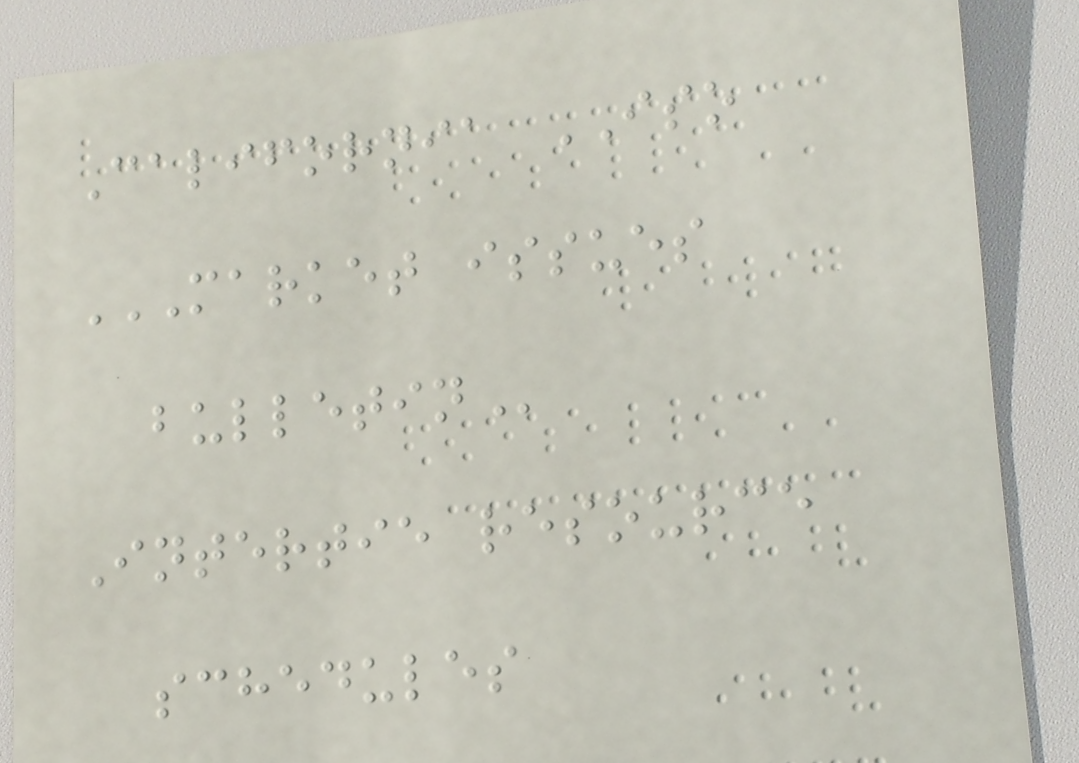California ISO
MARKET ISSUES
BULLETIN
Intertie resource
schedules
